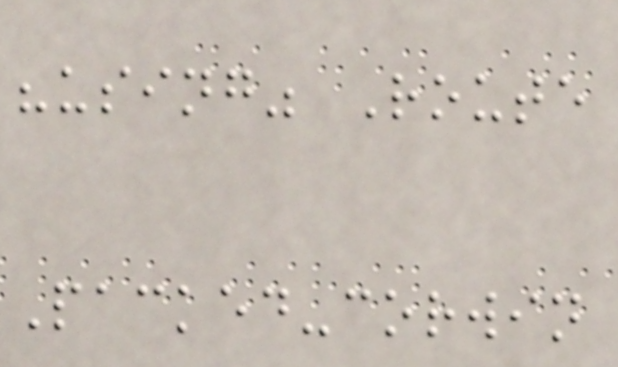"using" Route
Packed-corwin
